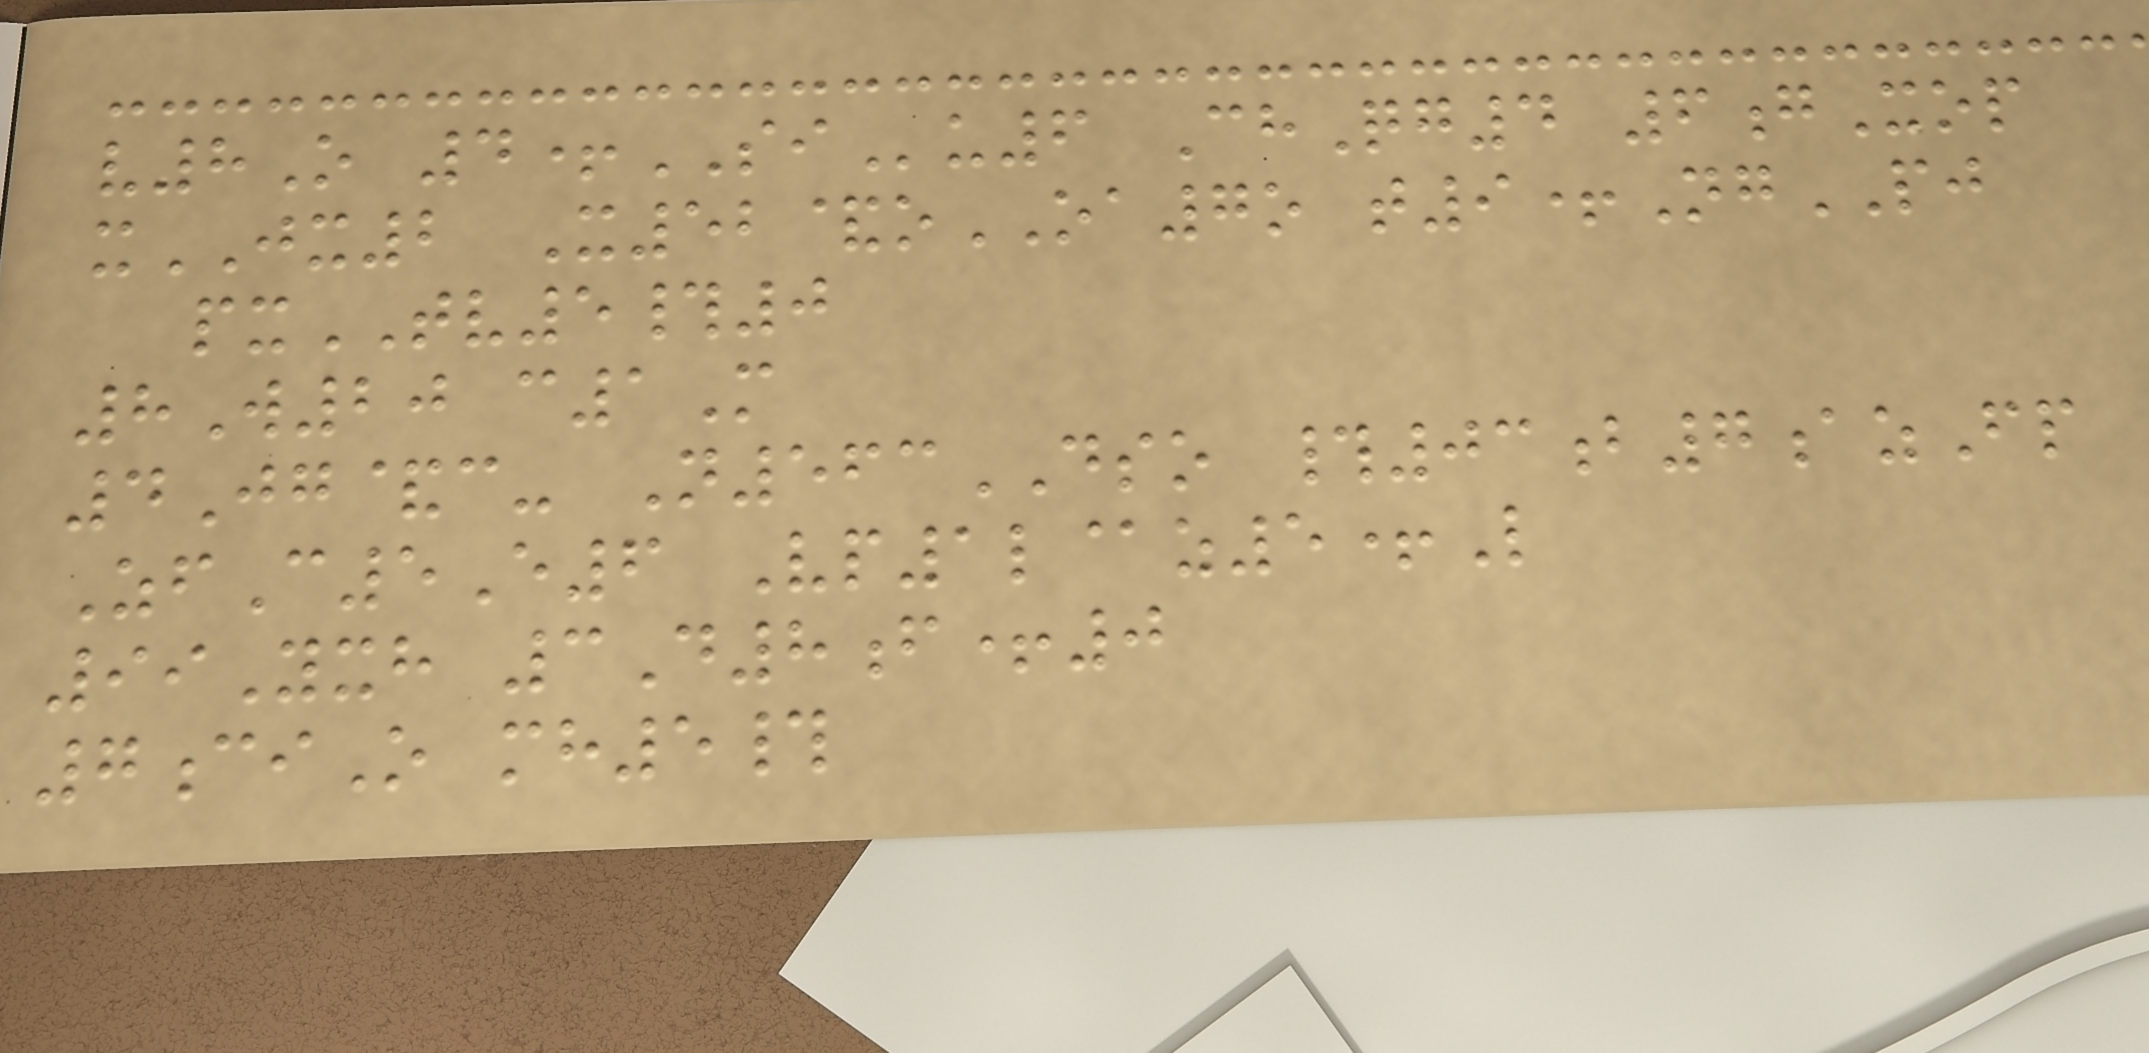v8O 4+SIu6 ChQg4 6gXop
xJX2 X52&oOA7o t9+NgPJ
pxTV5#0
8W20 c1M
4Jg&c- N563DSO #03b7azFp
ZfC5E6 Vp1l@z5+L
99Yxh 3D8f+0
7ciO mh5#
